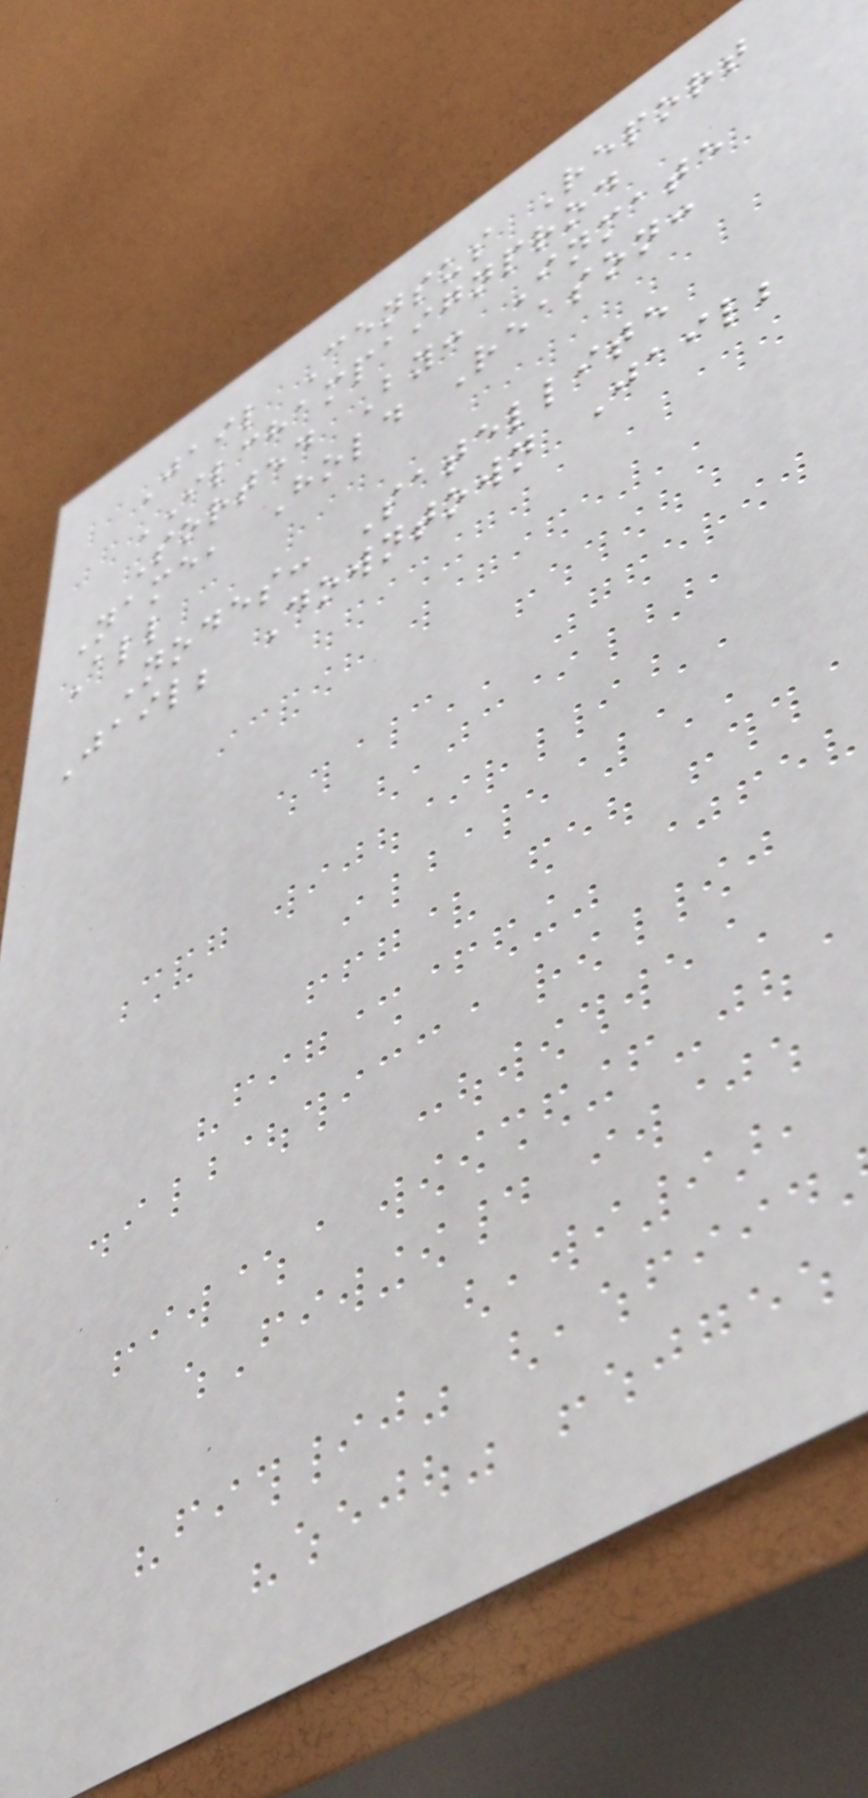Jail Census Report
ILCHAMPAIGNPROD
Sorted By: Inmate
Name, Hold Reason:
All
Nodes: Satellite
Jail; Downtown Jail;
